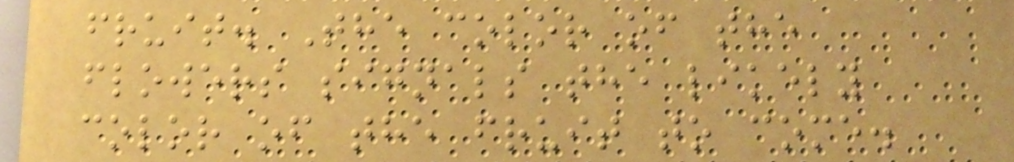fruit. The color of the
flowers signals the likely
color of the fruit to come.
